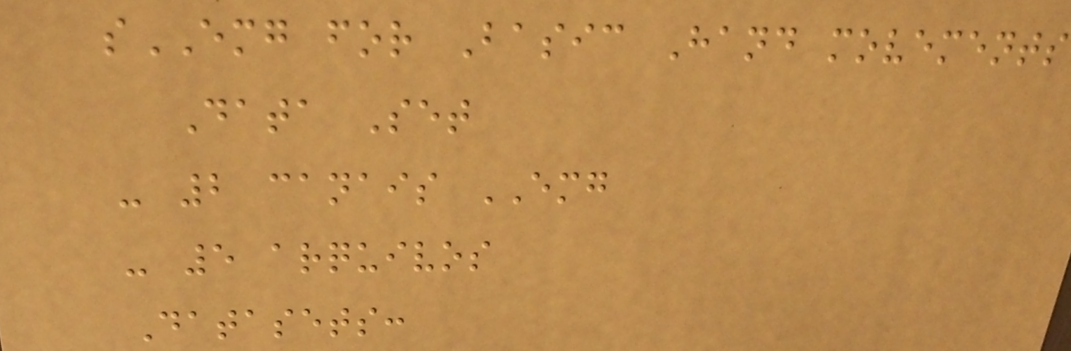sEMG for Basic Hand movements
Data Set
- 2 canais EMG
- 5 arquivos
Datasets:
